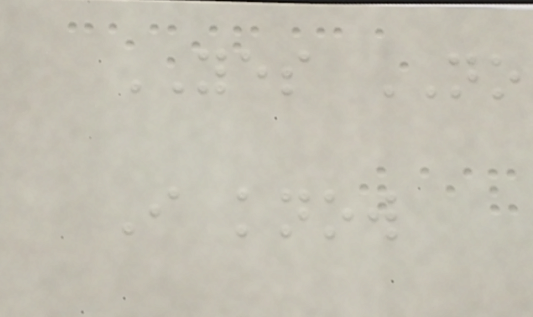YES NO
I know
